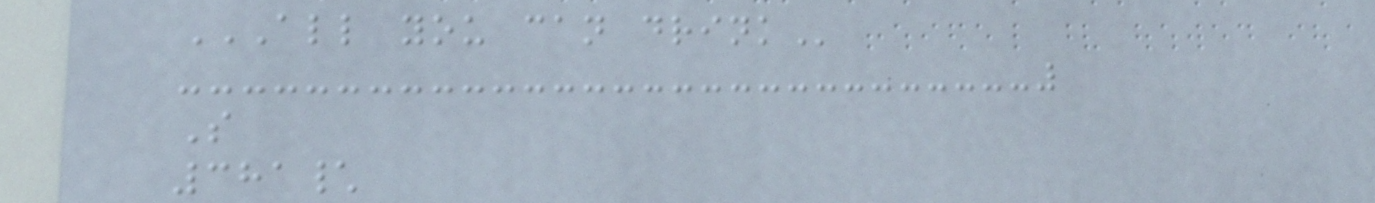ALL YOU CAN DRINK
S
381\
